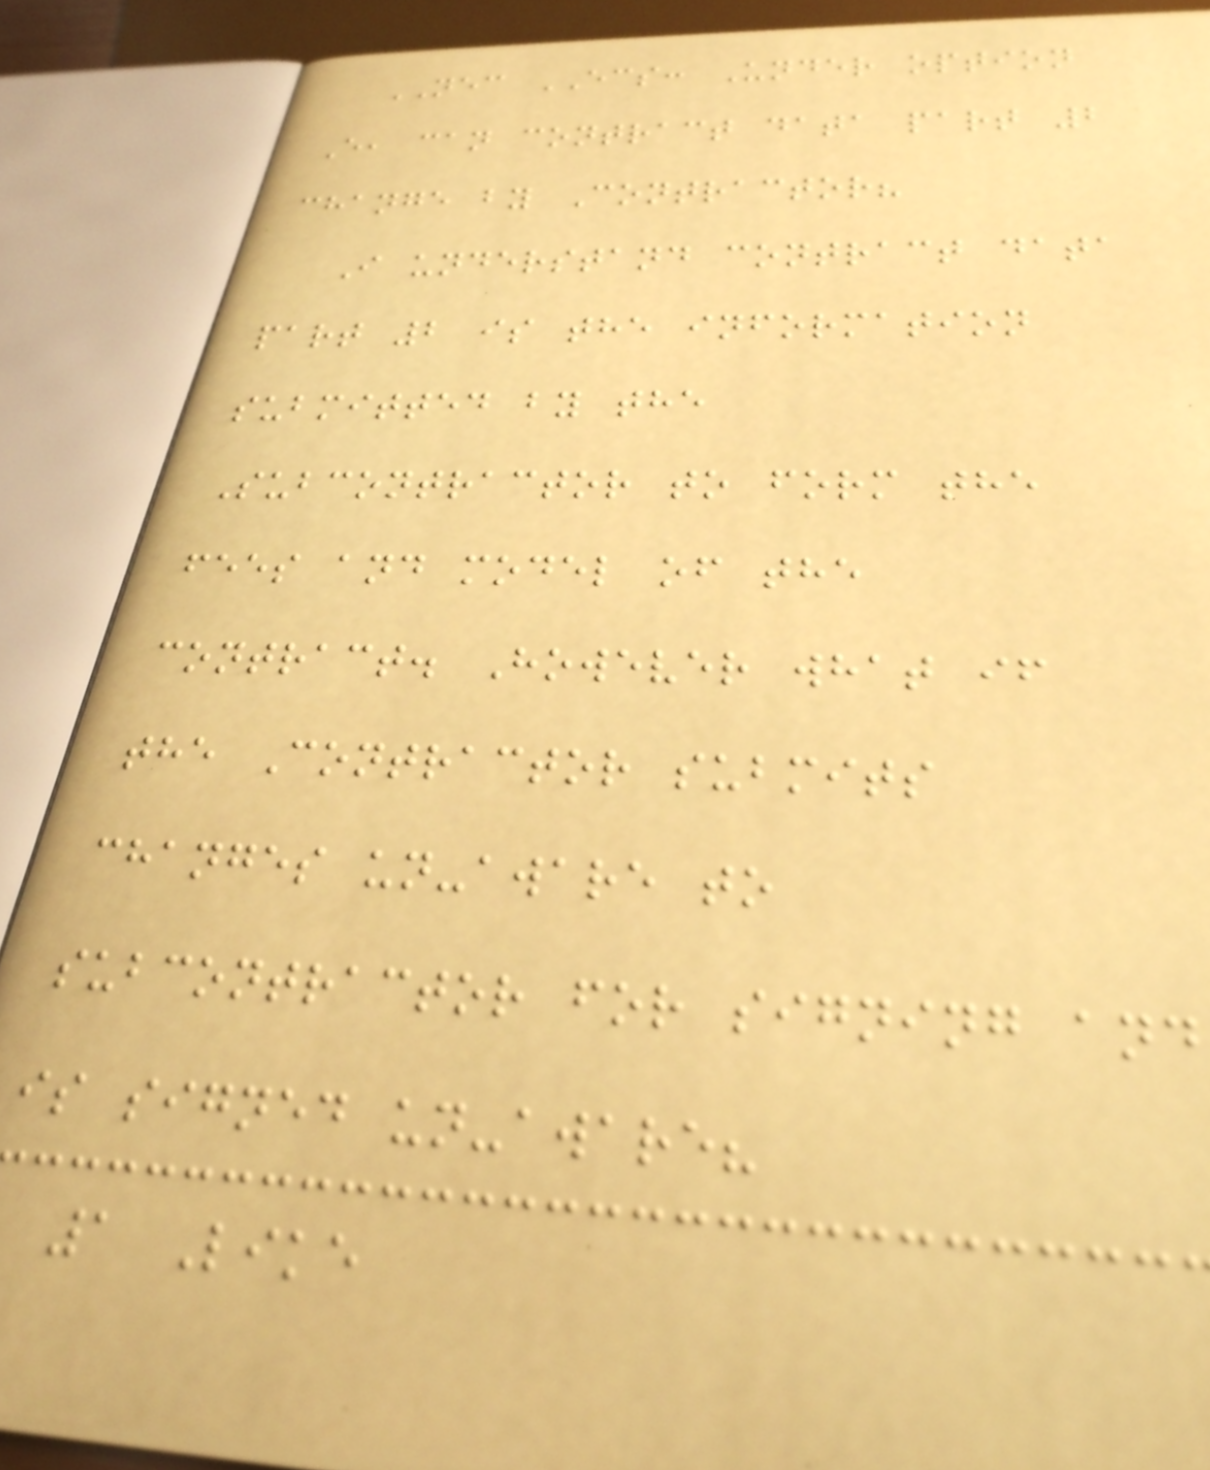NEC ECS: Under option
E, can contract data part 2
change by Contractor?
I understand contract data
part 2 is the information
submitted by the
Subcontractor to form the
fees and model of the
contract. However what if
the Contractor submits
changes un-aware to
subcontractor for signing and
is signed un-aware?
1 Like
